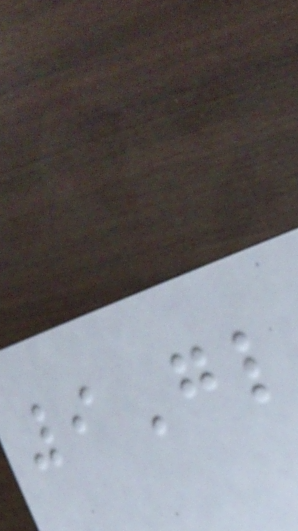9Gl
